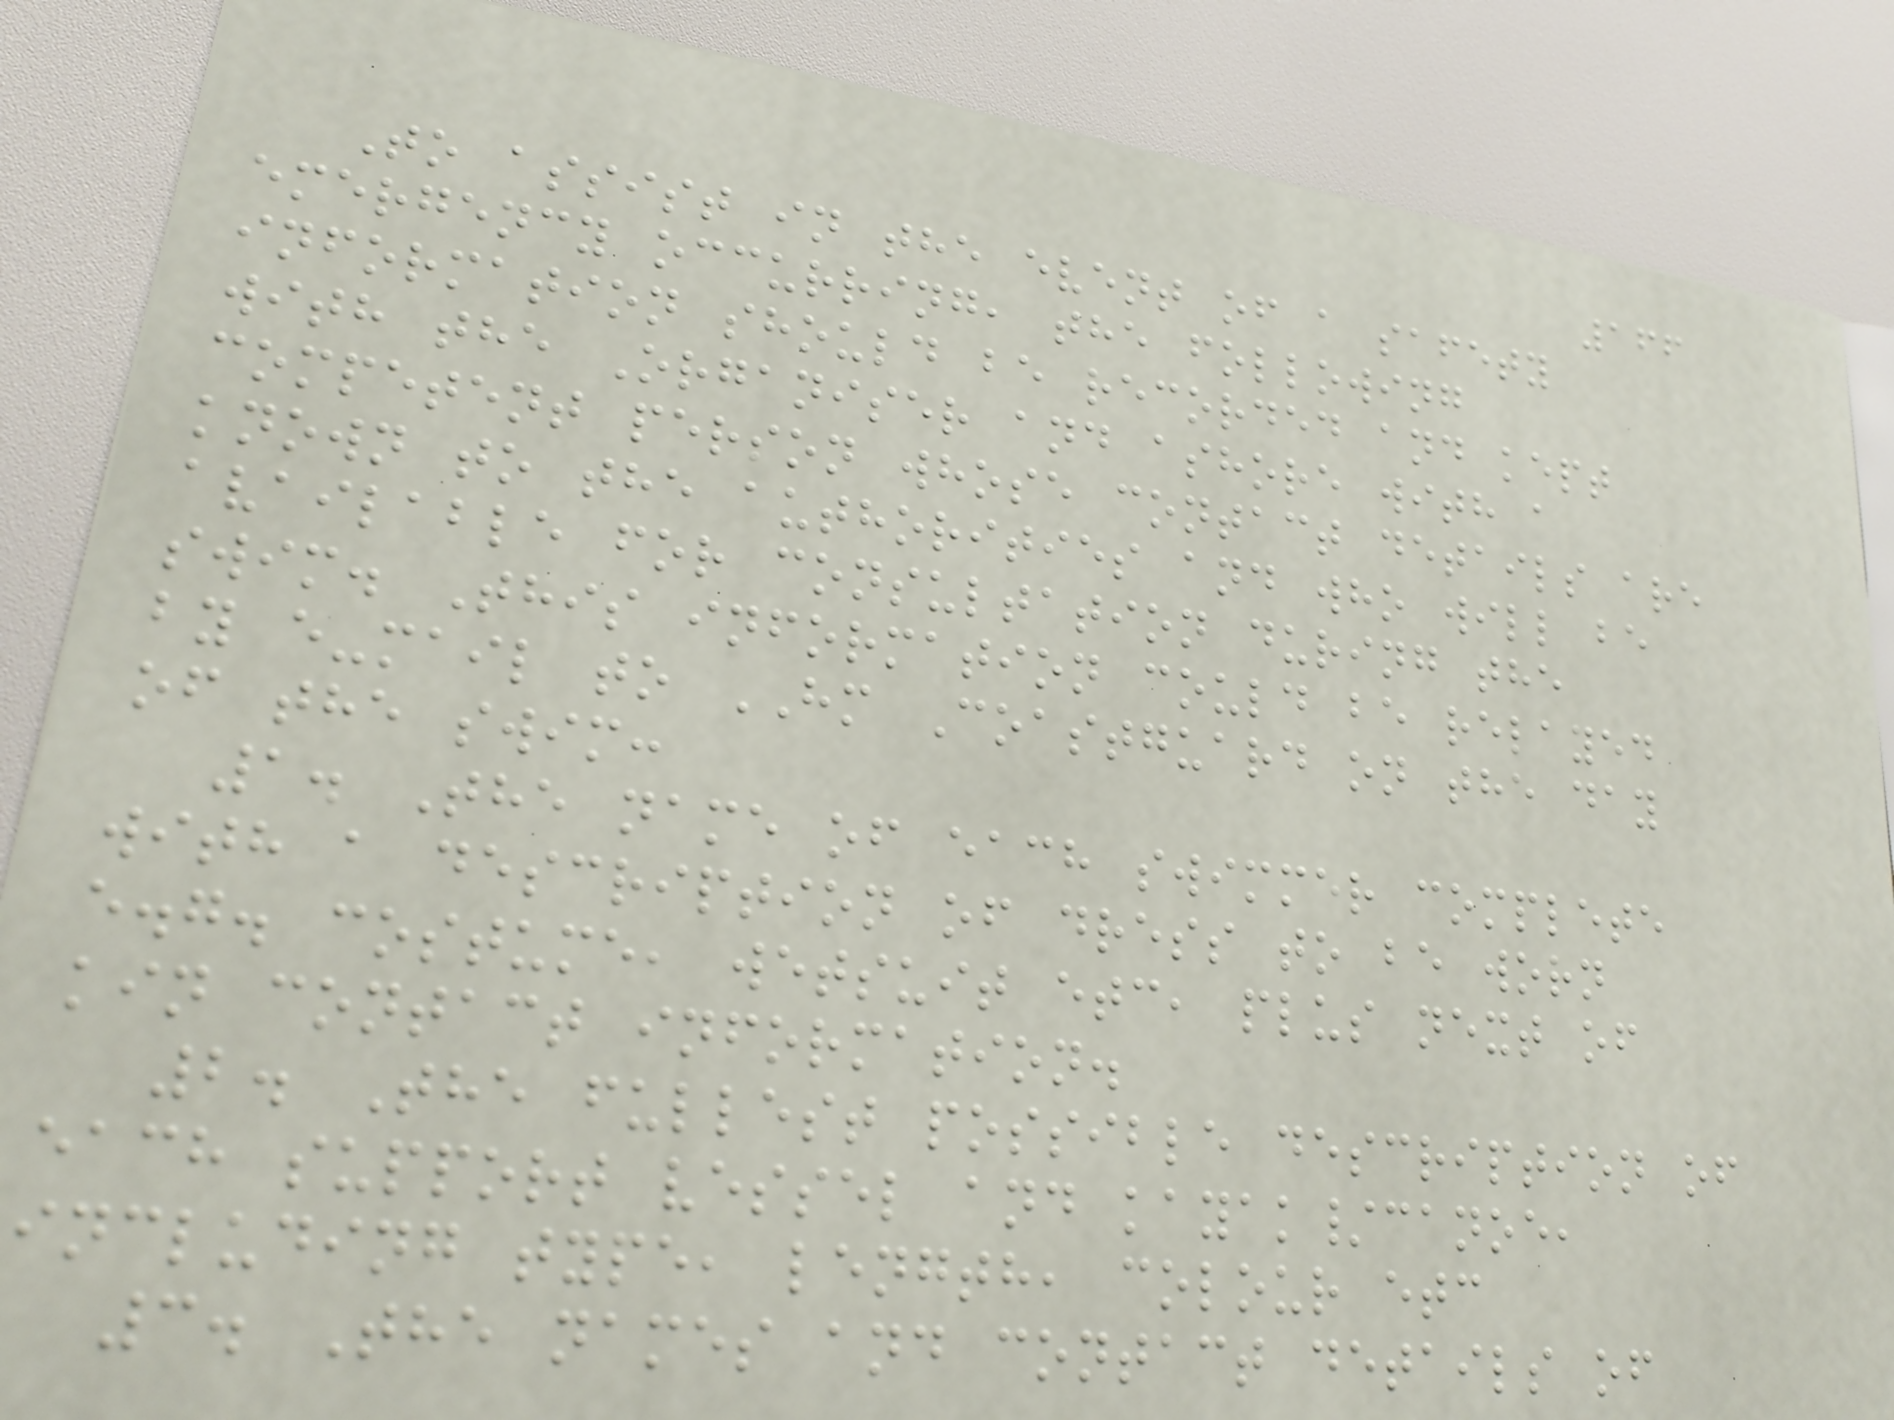166
To assist in the event of a safety
emergency occurring, the following
information should be recorded and kept
with the Organiser and ashore with a
competent person whose contact details are
known to the authorities and who will be
available for consultation during the
swim. This information could be relayed
by e-mail to HM Coastguard on the day
of the swim:
1. The name of each swimmer complete
with a description of dress to be worn
e.g. costume, wetsuit etc, plus next of
kin contact information.
2. The fullest possible description of
each support vessel and kayak/canoe,
including type, length, colour etc
3. The names and contact details of
